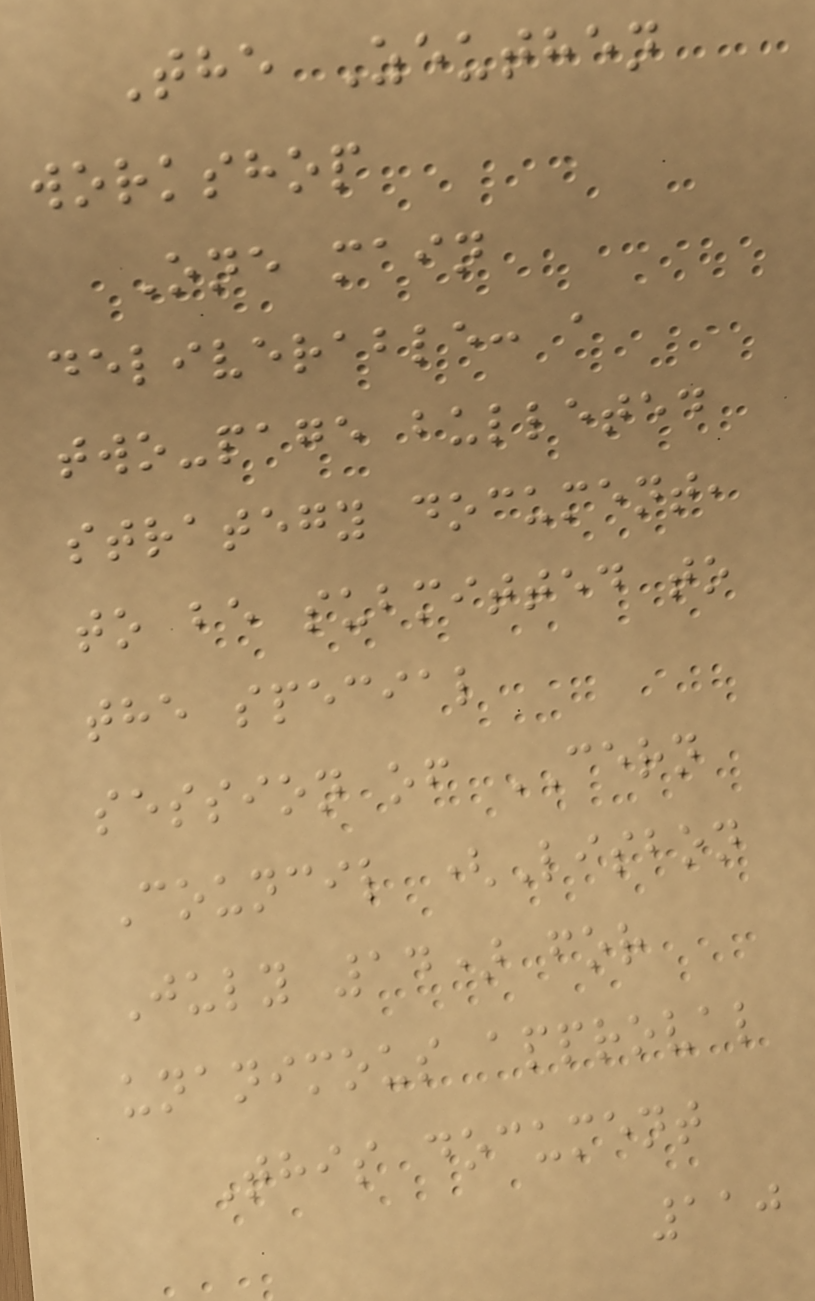The Zeuthen
workshop
One main
deliverable: a
two-page bulleted
strategy document,
to be submitted to
the special
session of CERN
Council (Lisbon
July 14) for
unanimous approval
This document
110
